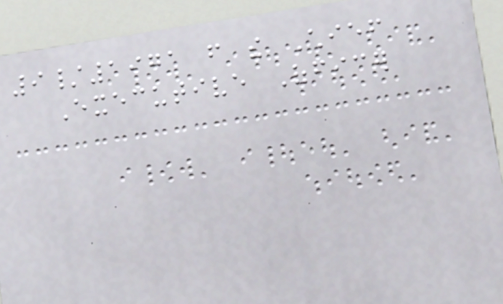9/1971 from the Chief
Executive Officer
